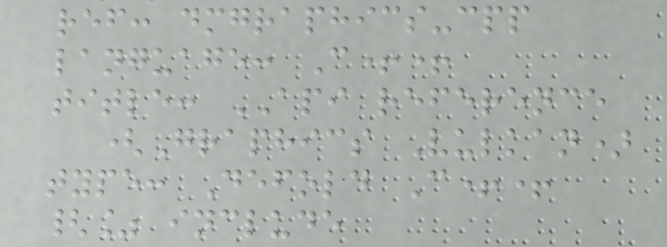ref: dmgraphics-cpp
language: C++
title: API reference
(Graphics Vulkan)
type: Defold C++
{% include
